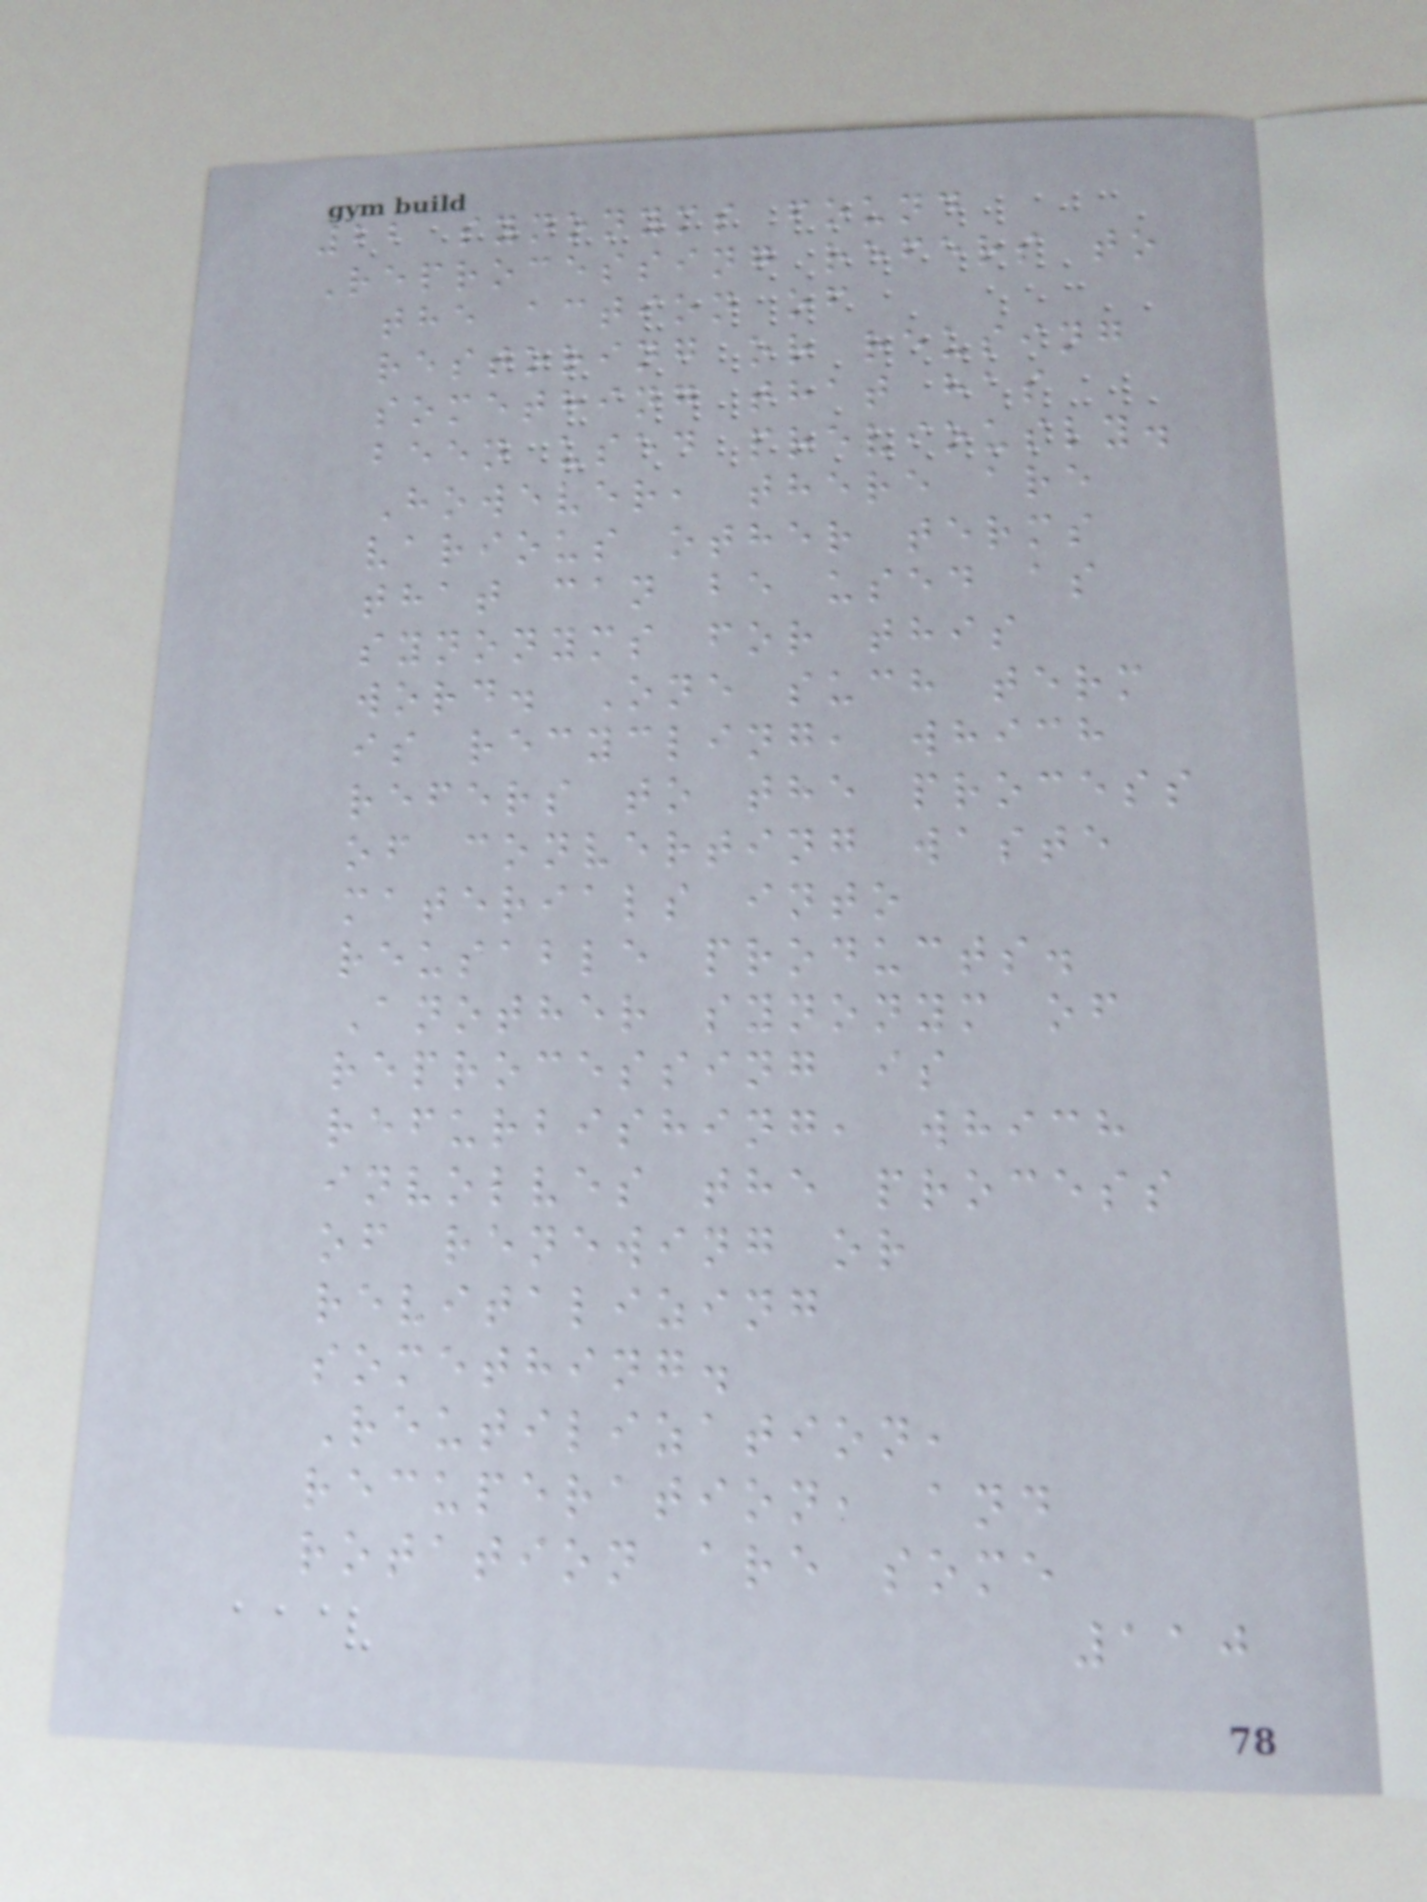22 synonyms found
Reprocessing refers to
the action of
restoring or reusing
something that has
been used previously.
However, there are
various other terms
that can be used as
synonyms for this
word. One such term
is recycling, which
refers to the process
of converting waste
materials into
reusable products.
Another synonym of
reprocessing is
refurbishing, which
involves the process
of renewing or
revitalizing
something.
Reutilization,
recuperation, and
rotation are some
110
